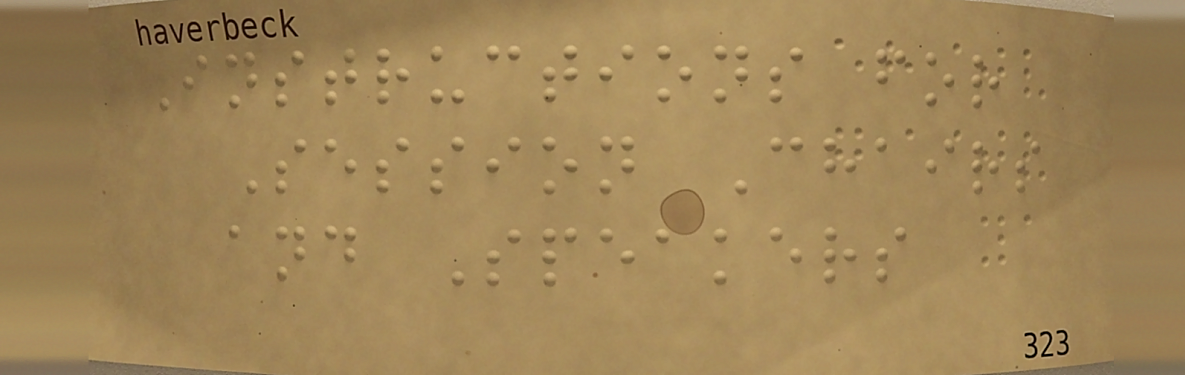Instructions for
Session Chairs
and Speakers
